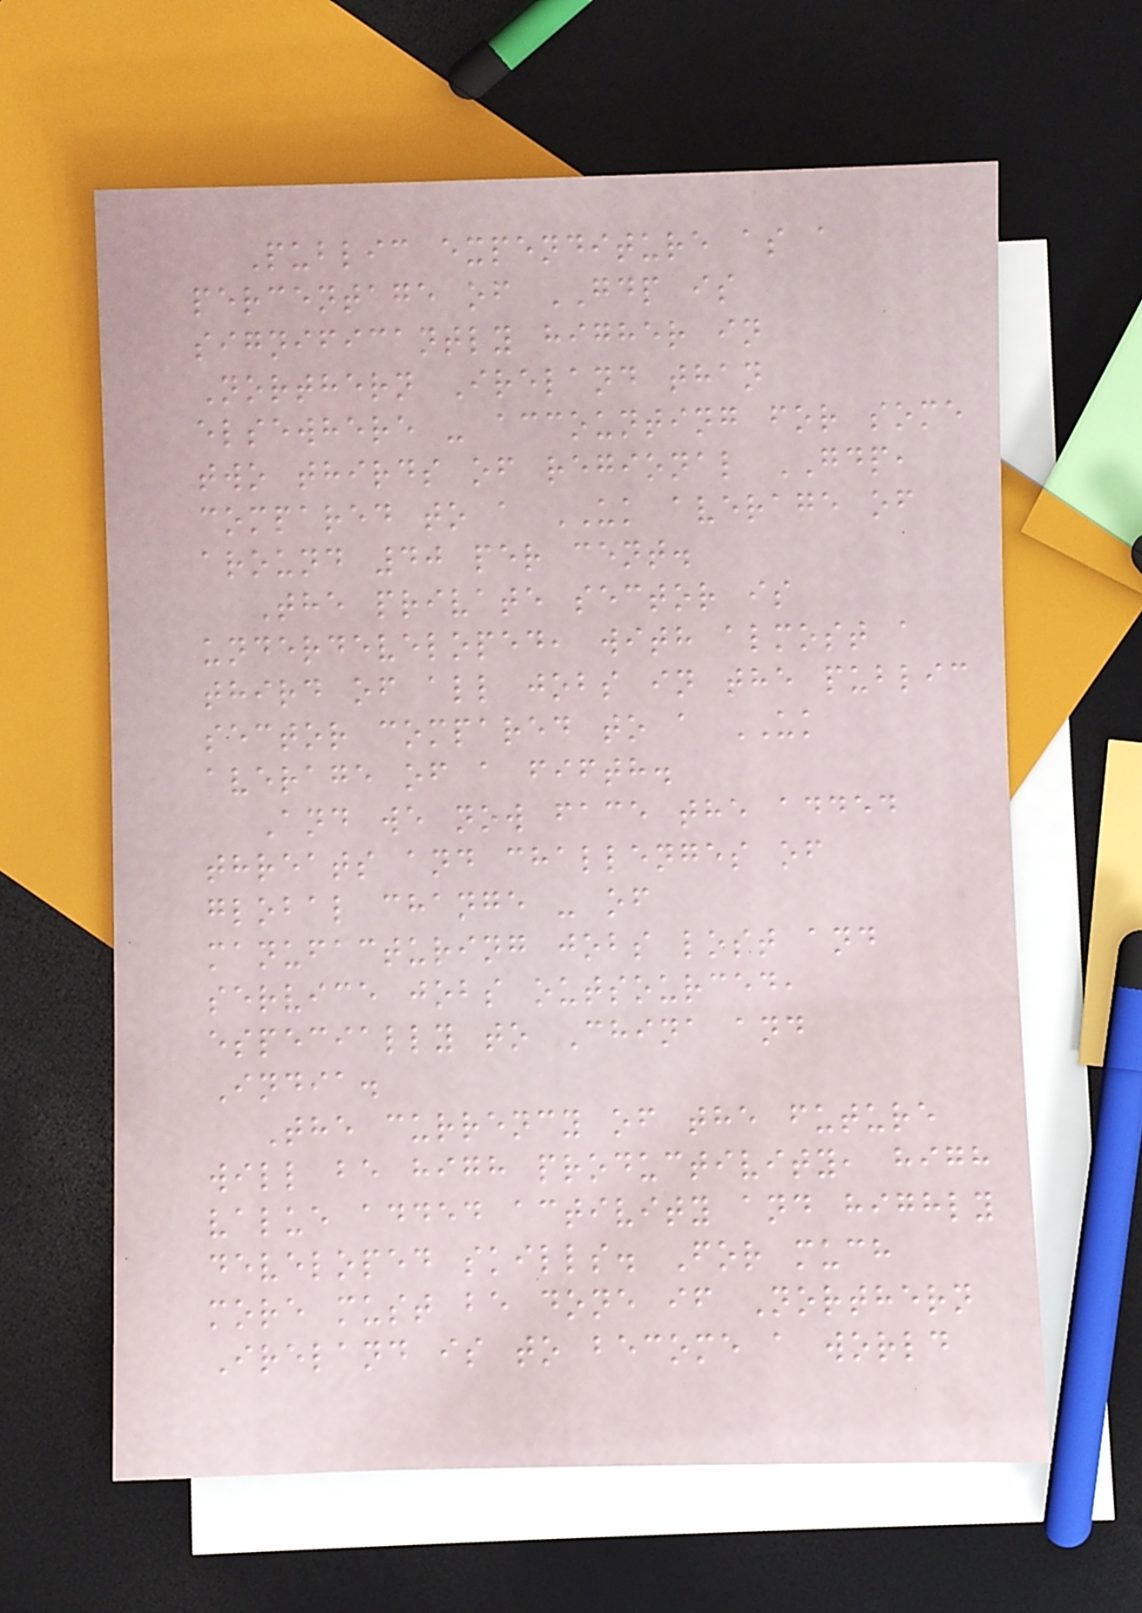Public expenditure as a
percentage of GDP is
significantly higher in
Northern Ireland than
elsewhere - accounting for some
two thirds of regional GDP,
compared to a UK average of
around 40 per cent.
The private sector is
underdeveloped, with almost a
third of all jobs in the public
sector compared to a UK
average of a fifth.
And we now face the added
threats and challenges of
global change - of
manufacturing jobs lost and
service jobs outsourced,
especially to China and
India.
The currency of the future
will be high productivity, high
value added activity and highly
developed skills. For much
more must be done if Northern
Ireland is to become a world
